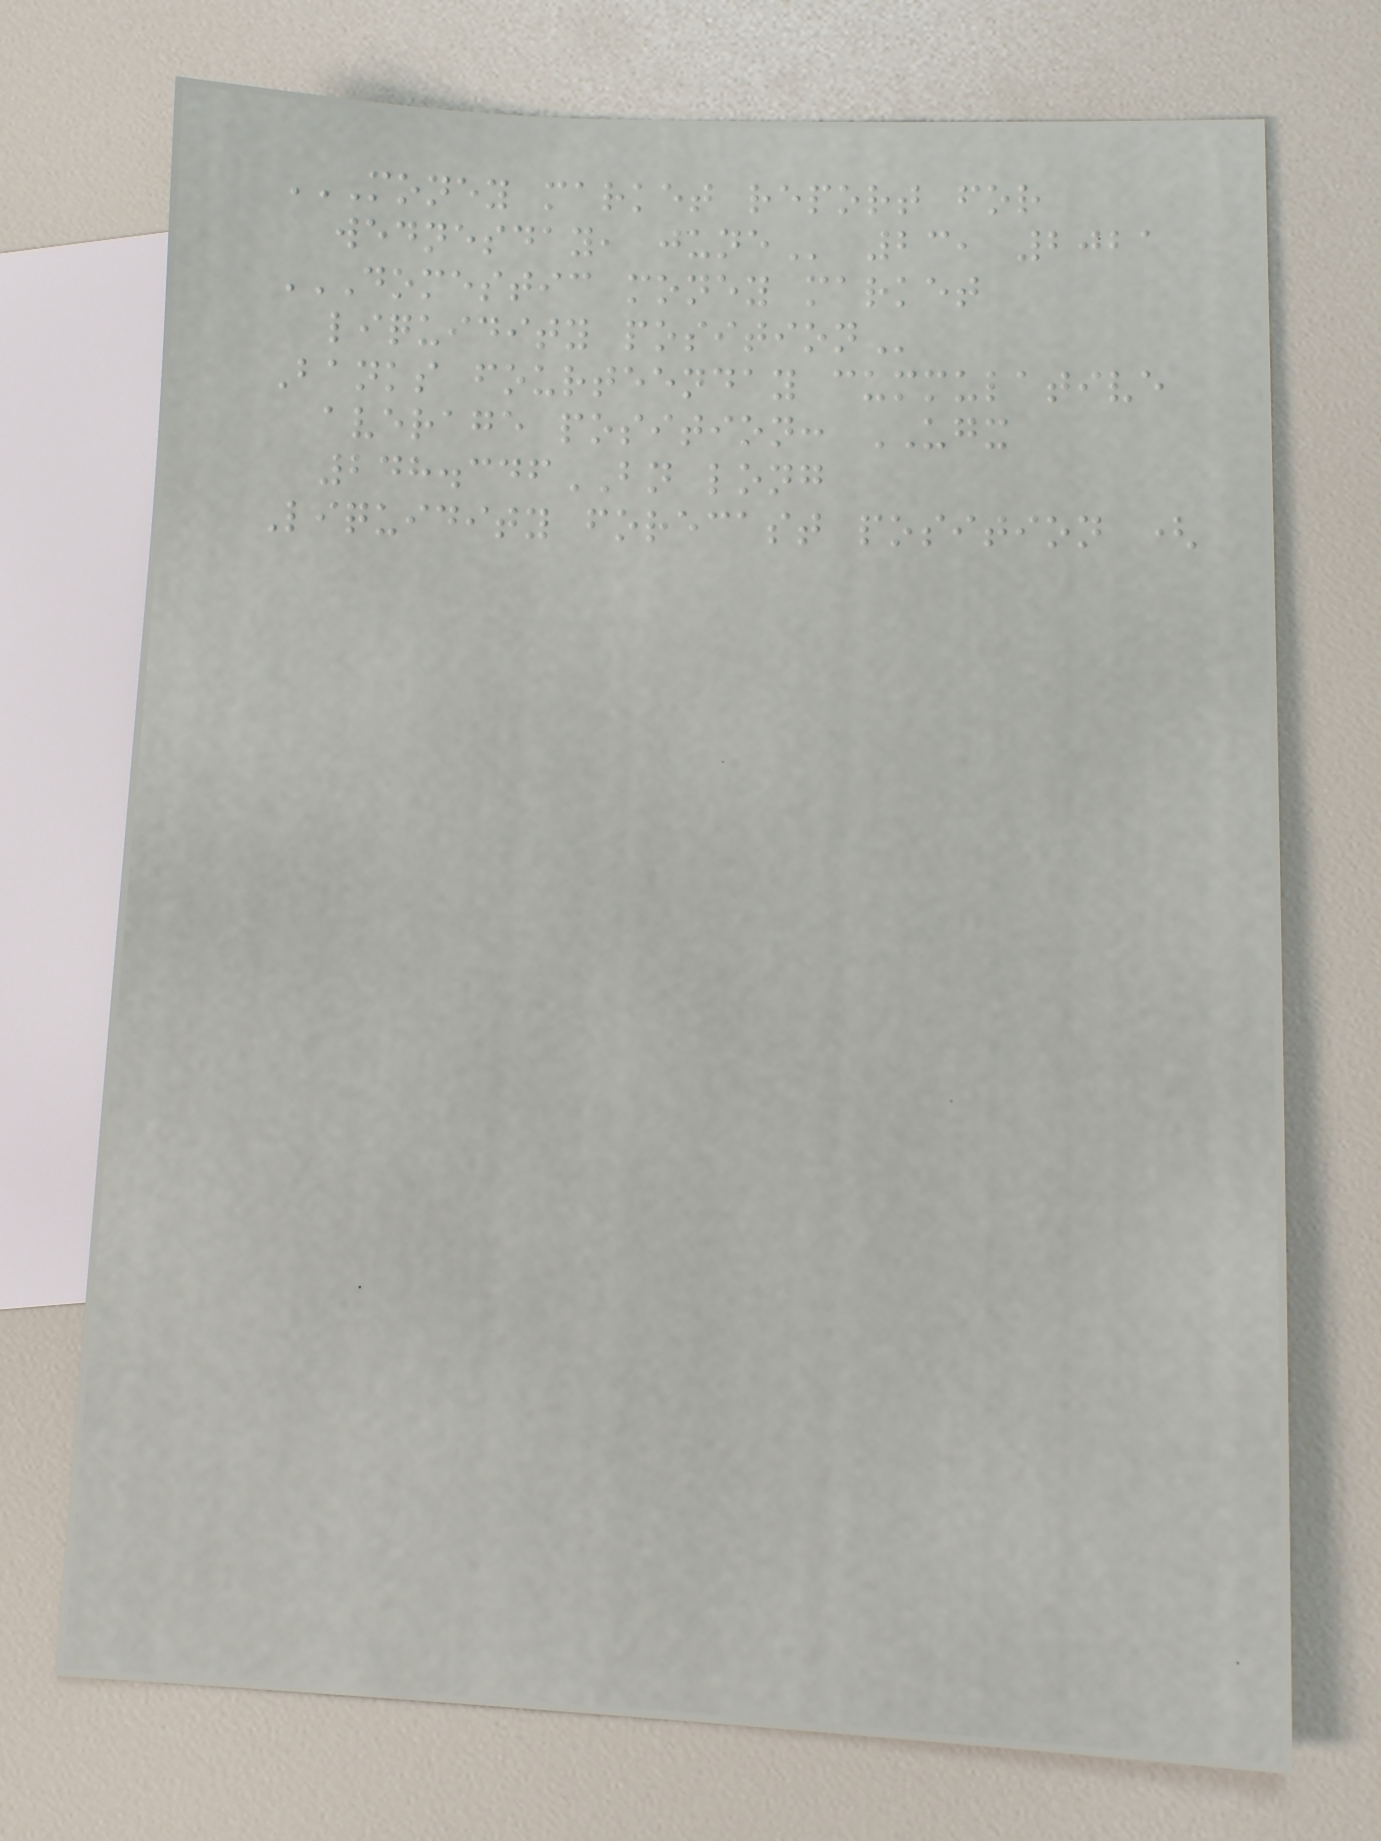MONEY MARKET REPORT FOR
WEDNESDAY, JUNE 23, 2021
DOMESTIC MONEY MARKET
LIQUIDITY POSITION
Banks fourteenday cummulative
average position: UGX
248.346BN long
Liquidity forecast position (
